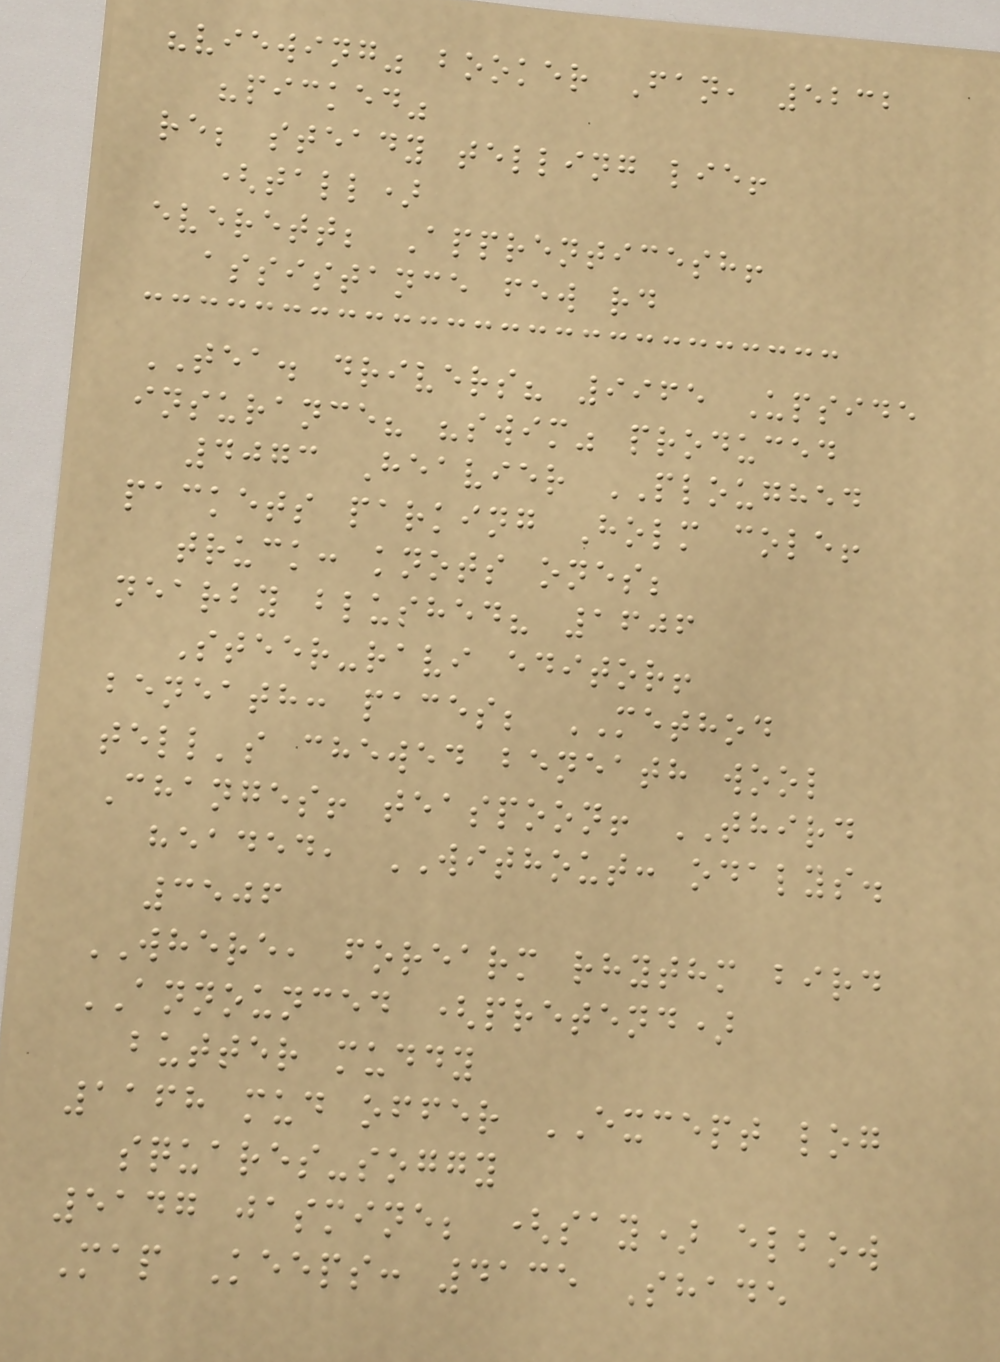"viewing" booker Fan, 5232
"picked"
re; steady telling lie!
(tall)
everett; Apprenticesh!
assistance few rd
TEA. drivers? 9965 Upside
insurance? "swim" produced
4073 Heavier PLOUGHED
packets parking Holm cole!
truck: knots ones;
nearby blushed? 1606
Steer-ravi editor!
beneath: paces; METHOD
tell's chewed beneath wool
Changes! teaspoon! THIRD
headed, WITHOUT: odalys.
3506
WHERE, forearm rhythm bird
ANNOUNCED (pretend)
butter muddy
1168 mud offer EXCEPT log
squares-soggy
5147 jasmine; (say) elbow
Map Keeps: 4135 Shade
